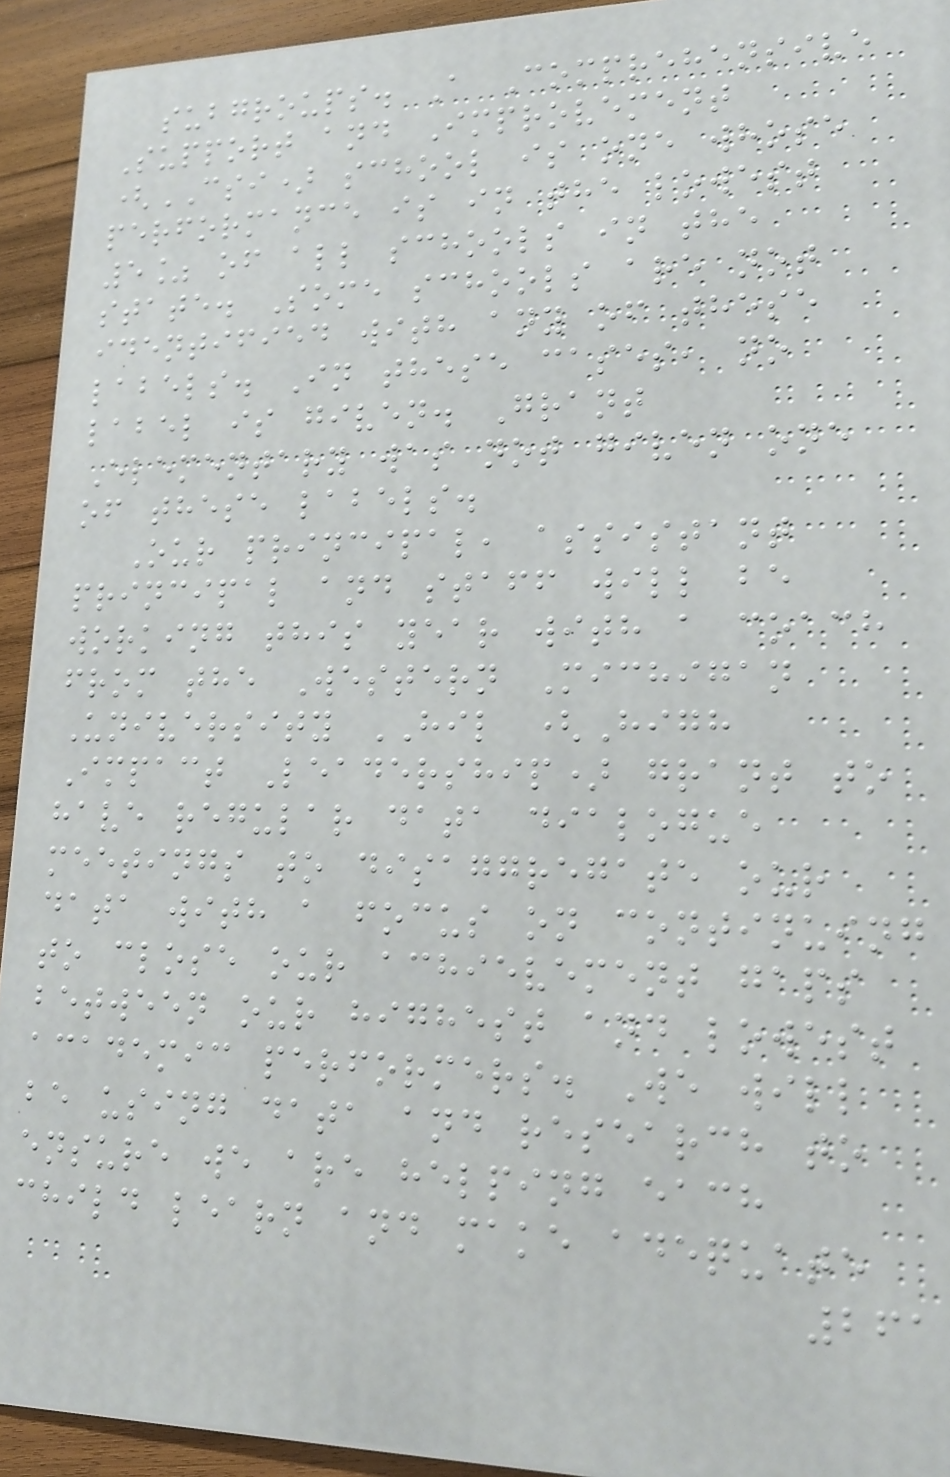subgroups. A Comprehensive
Support and Improvement
(CSI) school is one whose
performance is in the lowest
5% of all schools in the
state. Some schools are not
identified with any of these
labels. In these cases, no
label is given. Grant
Elementary was not given one
of these labels.
Our principal, assistant
principal and staff will be
working this year with a coach
from the Western Michigan
University HIL (High
Impact Leadership) grant to
have regular data dialogue
meetings to disaggregate our
data with a focus on continuing
to close our achievement gaps
between our highest and lowest
academic performers. We will
be using data and research to
ensure we are helping each
child learn and make adequate
261
